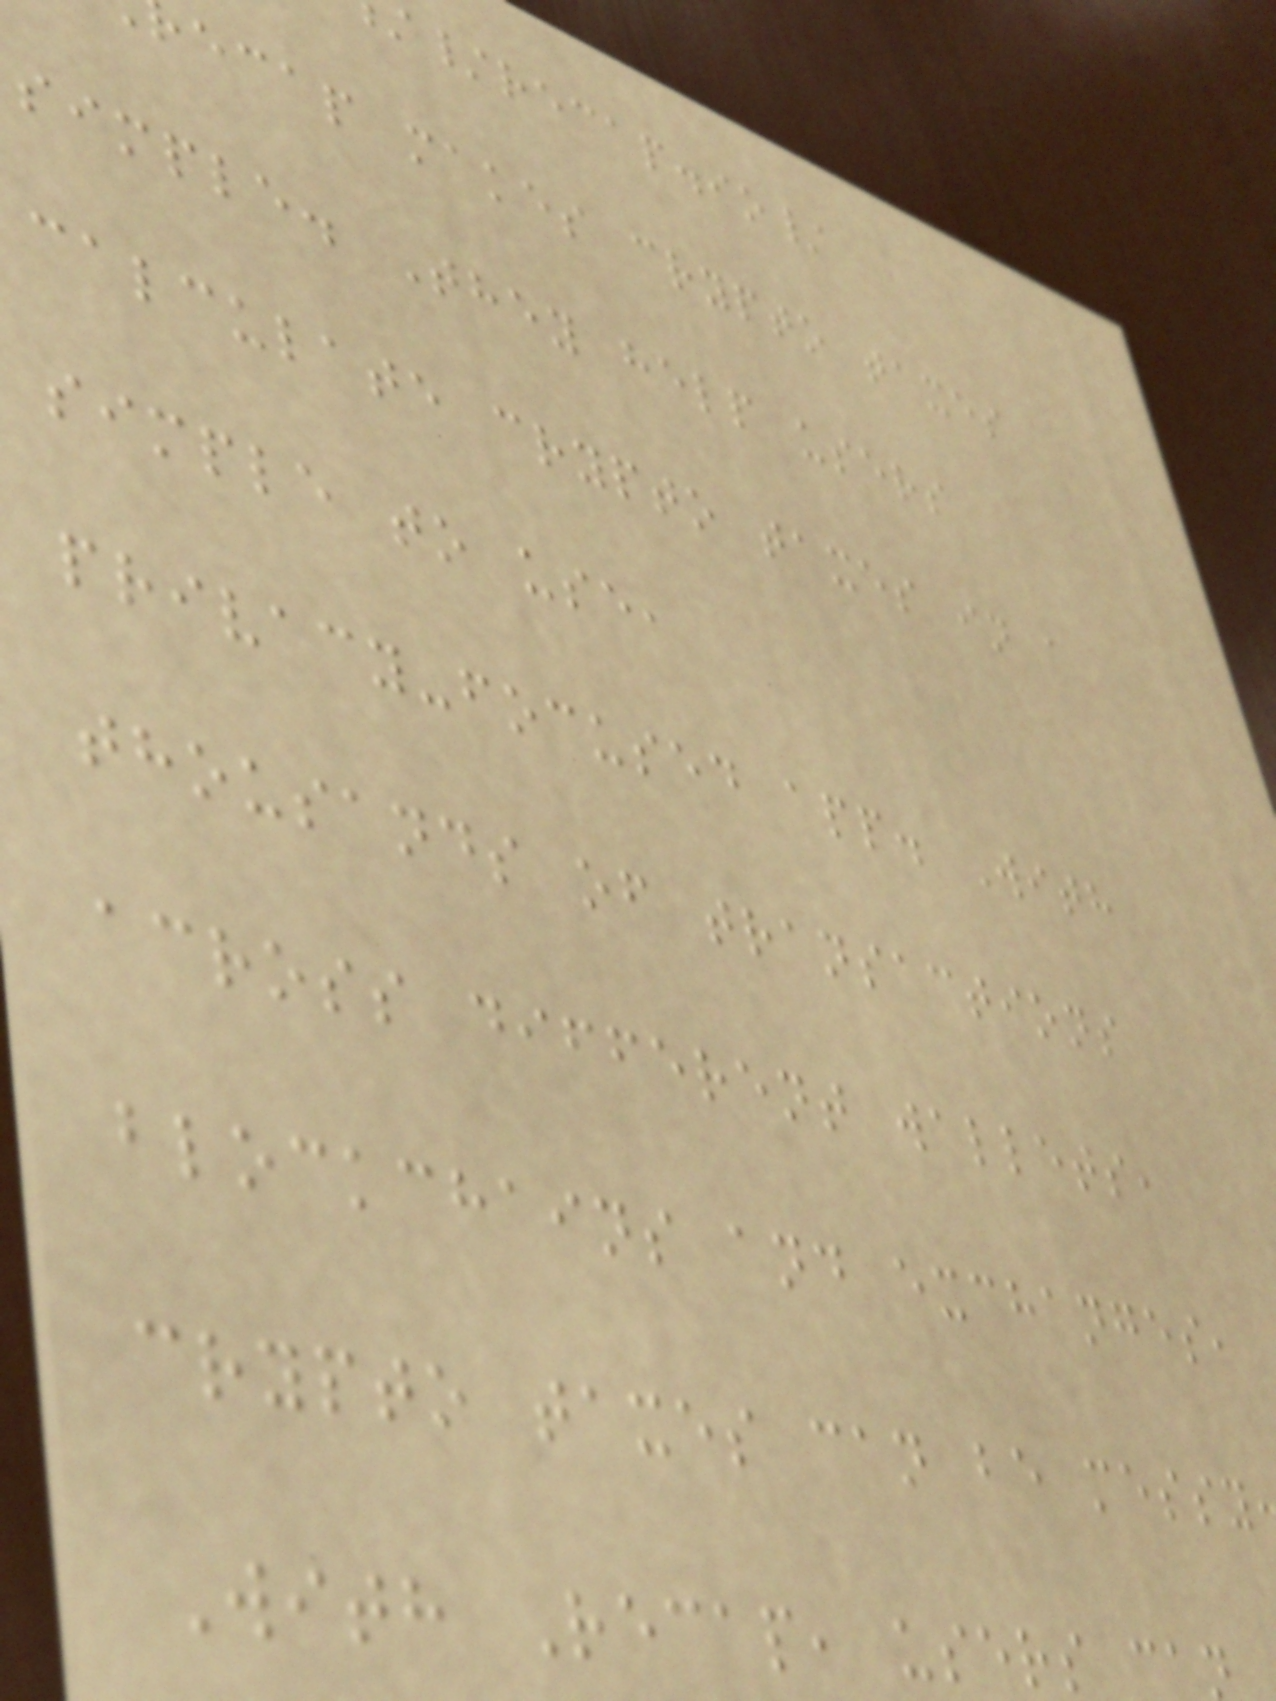/recap.io/
ecap makes crypto taxes
simple. They help users
calculate crypto taxes in a
simple to use,
privacy-focused app. With
thousands of transactions
across different wallets,
blockchains and exchanges,
crypto taxes can be messy
With Recap, users can
